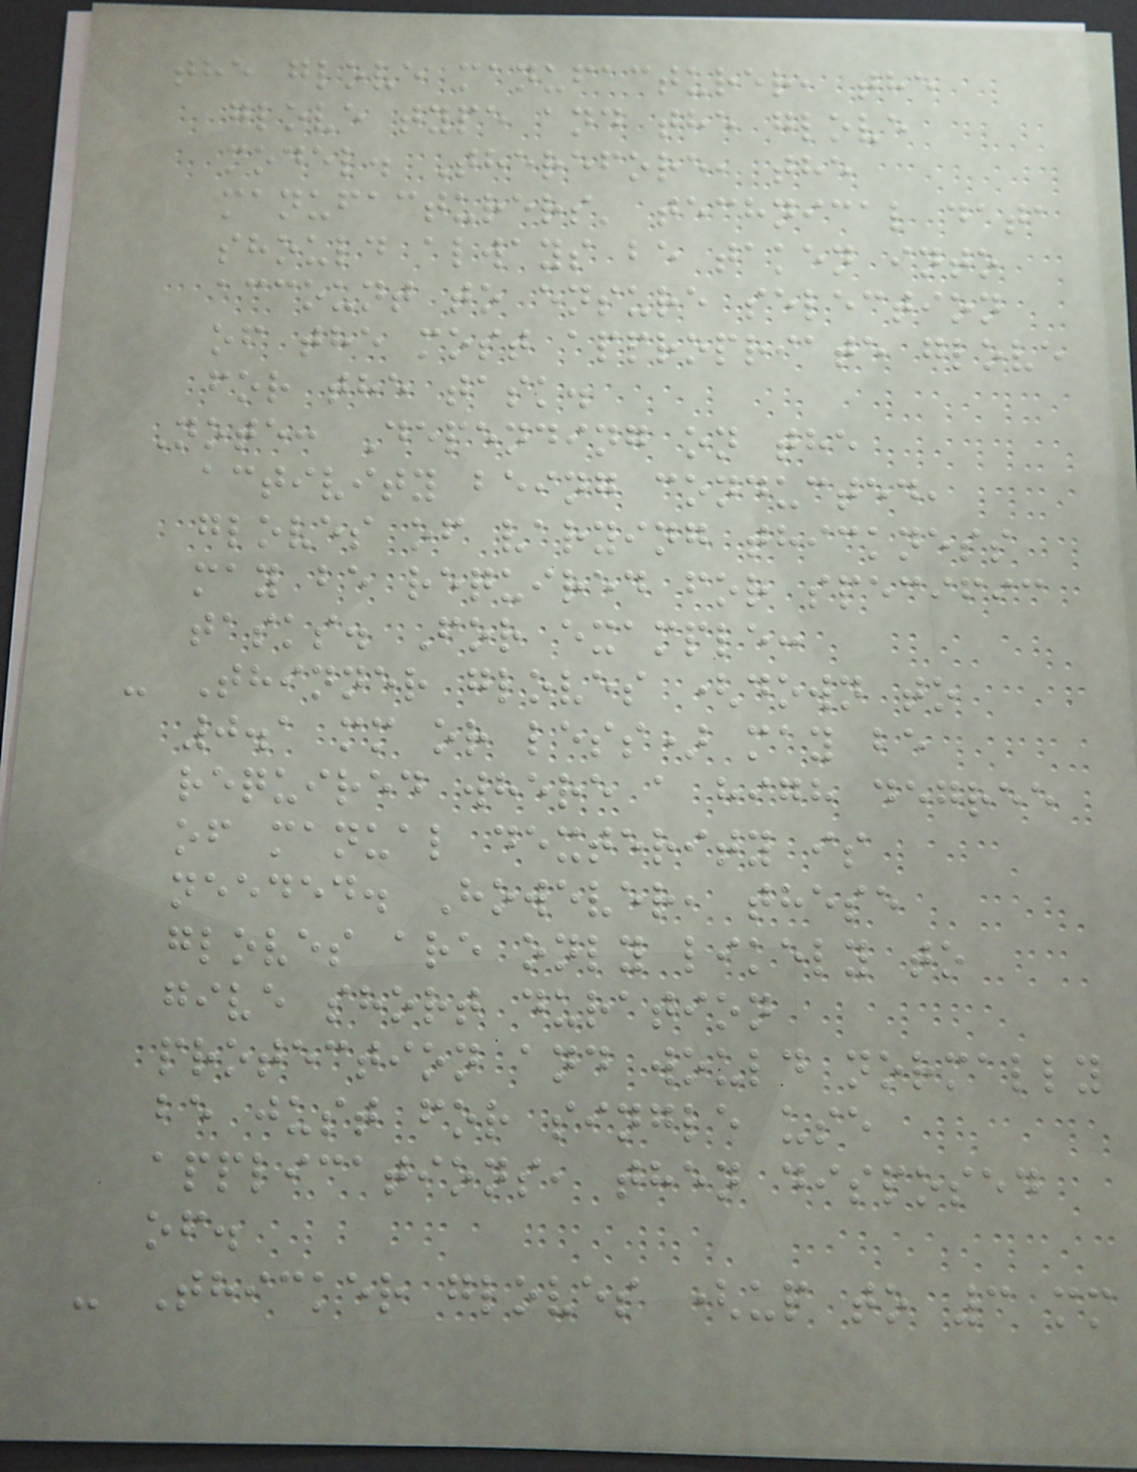the glove manufacturer, the
glove type and the glove
model. Therefore, the
manufacturers' technical data
should always be taken into
account to ensure selection
of the most appropriate glove
for the task.
Note: Depending on the
activity being conducted,
gloves of varying thickness
may be required for specific
tasks. For example:
- Thinner gloves (down to
0.1 mm or less) may be
required where a high degree
of manual dexterity is
needed. However, these
gloves are only likely to
give short duration
protection and would normally
be just for single use
applications, then disposed
of.
- Thicker gloves (up to 3 mm
